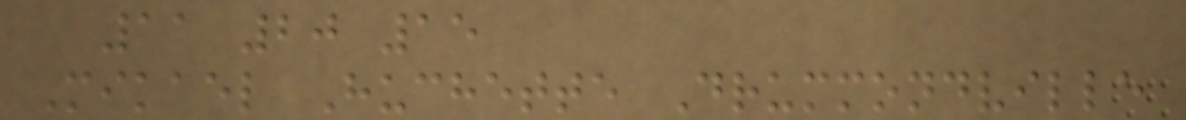11 20 15
Mikael Huchette Drummondville
